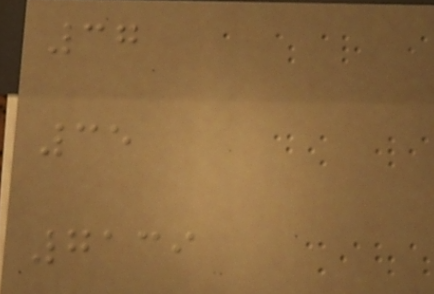37
35
7139
